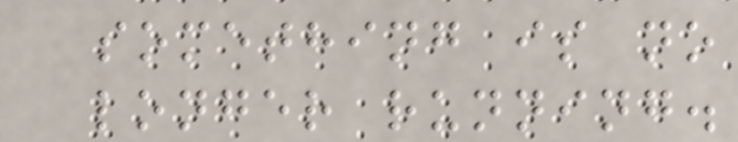something is no
longer running.
